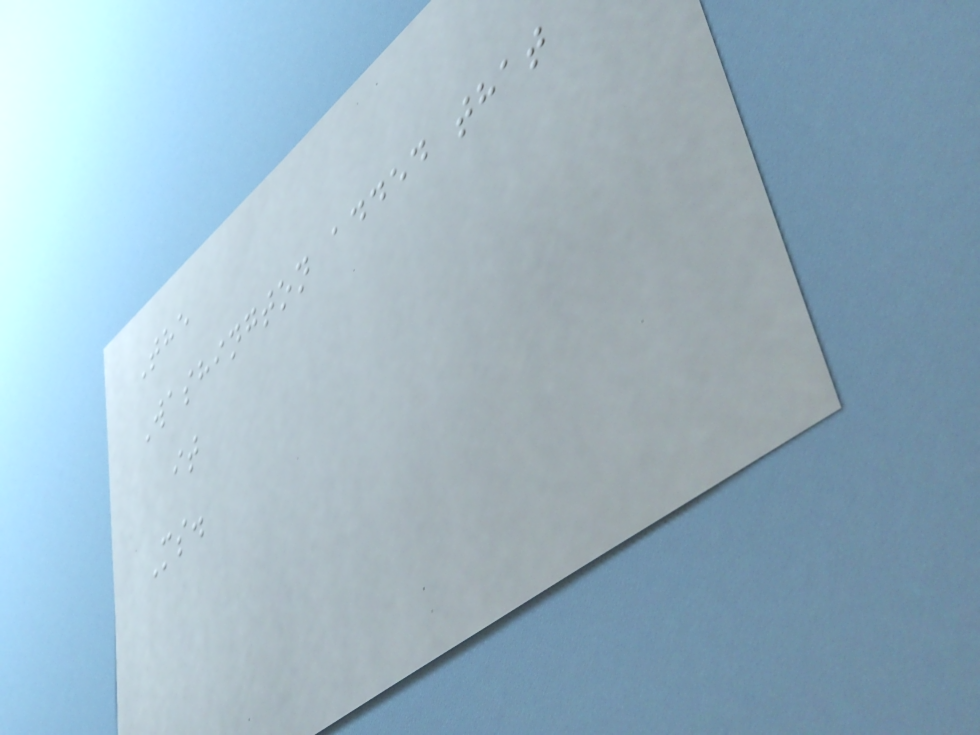The
Washington added that
it
Ms.
